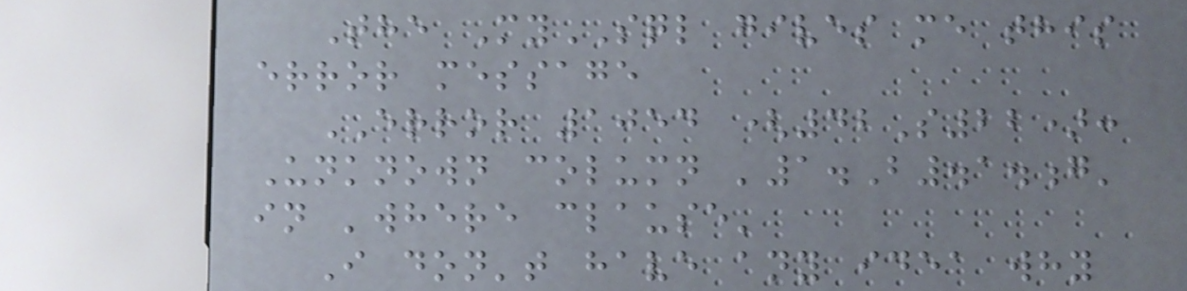The MySQL gives me this
error message
ERROR 1054 (42S22):
Unknown column '1.B.1.g'
in 'where clause'
I don't have any idea why
